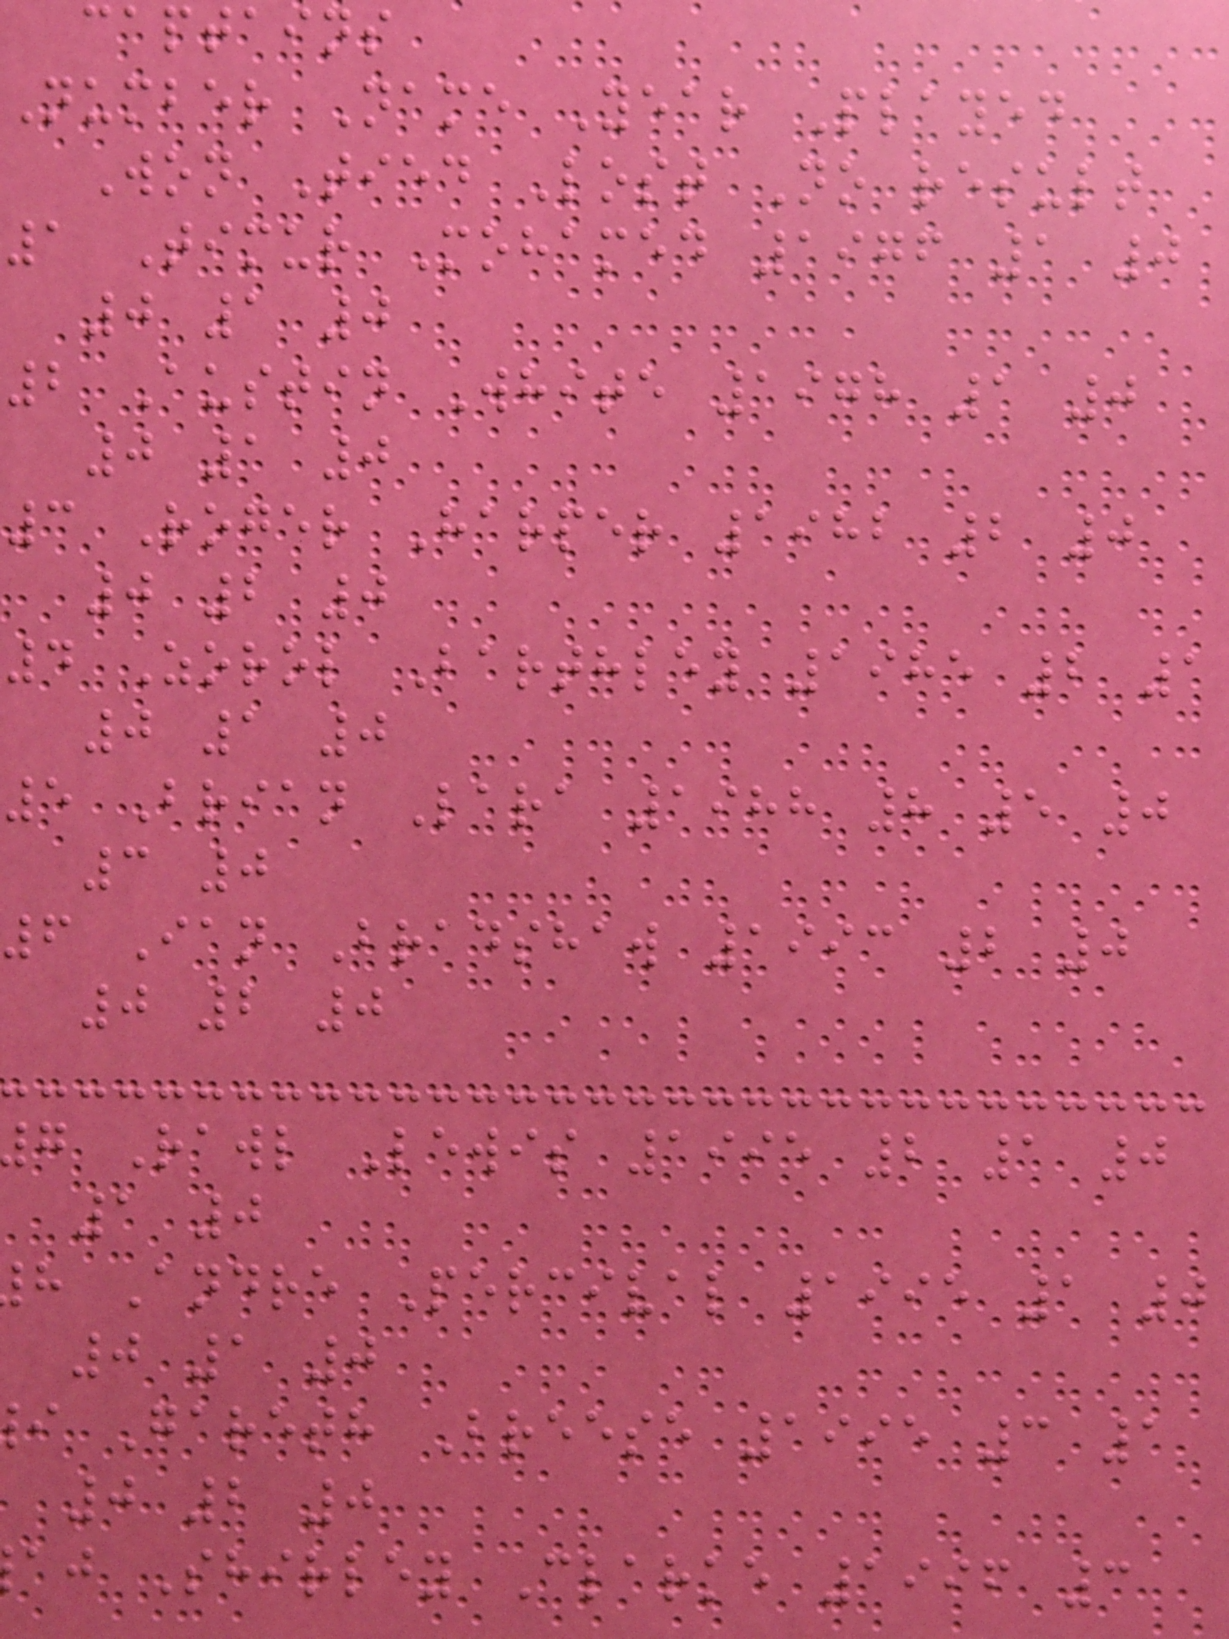captains
Number Name Year Played
Won Tied Lost No result
1 Timur Mohamed 1976 1 0
0 1 0
2 Austin White 1978 1 0
0 1 0
3 Roger Harper 1982 2 0
0 2 0
4 Zorol Barthley 1985 2 1
0 1 0
5 Brian Lara 1988 8 5 0
3 0
6 Ian Bradshaw 1993 2 0
0 2 0
g Rawl Lewis 1995 2 1 0
1 0
h Andre Percival 1995 1 0
0 1 0
i Gareth Breese 1995 3 1
0 2 0
aj Shirley Clarke 1996 3
